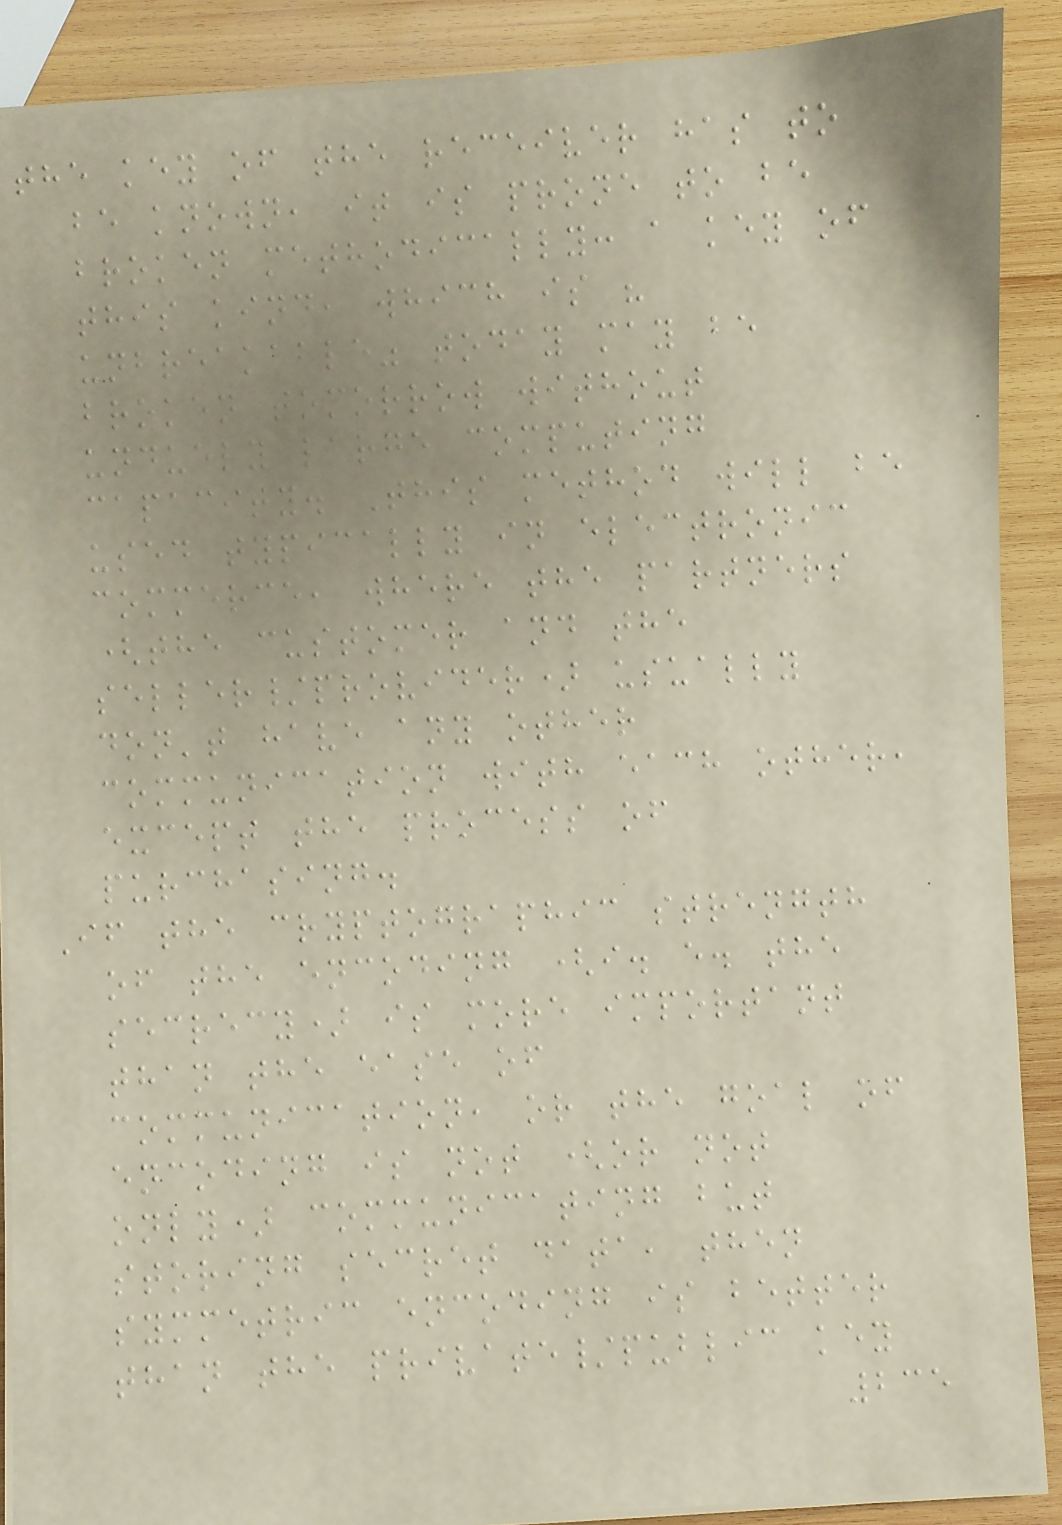the key of the receiver has to
be known, it is prone to be
broken methodically: a key of
this kind, which is "
unbreakable" today may be
broken tomorrow without
unduely large computing
capacity. This method will be
used typically in electronic
commerce, where the partners
(the customer and the
seller/provider) usually
don't have any other
communication with each other,
except the process of
purchasing.
If the cryptographic strength
of the encoding (i. e. the
secrecy) is more important
than the ease of
communication, or the goal of
encoding is not (or not
only) communicating but
storing secret data, then
symmetric encoding is better
than the private/public key
235
